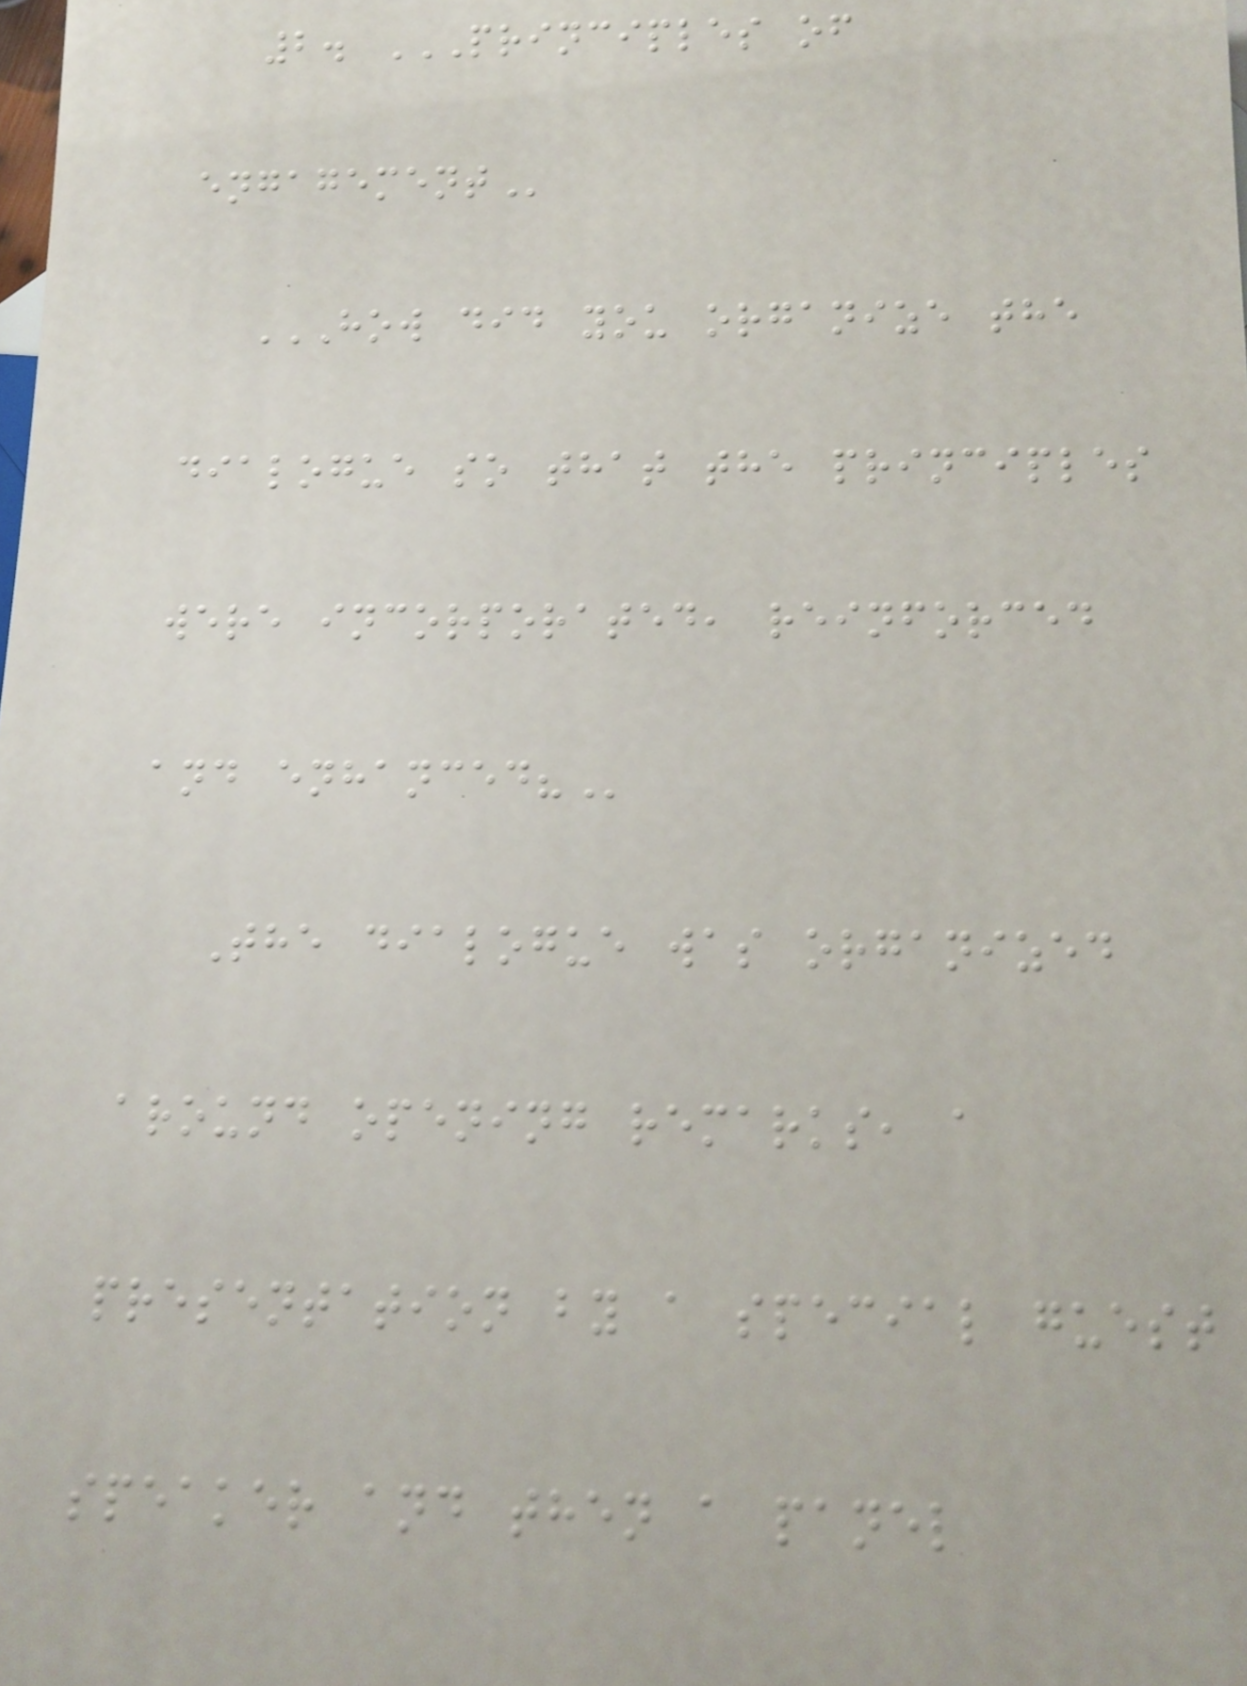2. PRINCIPLES OF
ENGAGEMENT
HOW DID YOU ORGANIZE THE
DIALOGUE SO THAT THE PRINCIPLES
WERE INCORPORATED, REINFORCED
AND ENHANCED?
The dialogue was organized
around opening remarks, a
presentation by a special guest
speaker and then a panel
